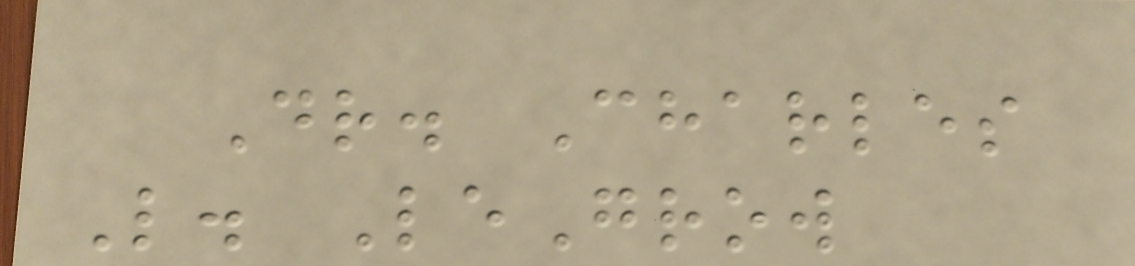Dr. Charles
L. LeGrow
